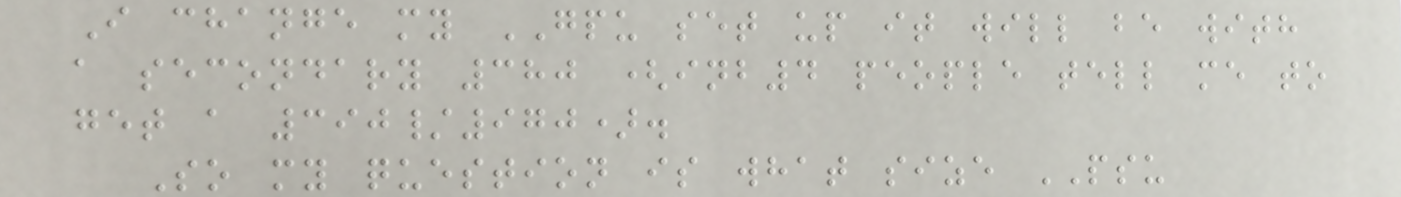I change my GPU set up it will be with
a secondary 380 (inb4 people tell me to
get a 390/970).
So my question is what size PSU
